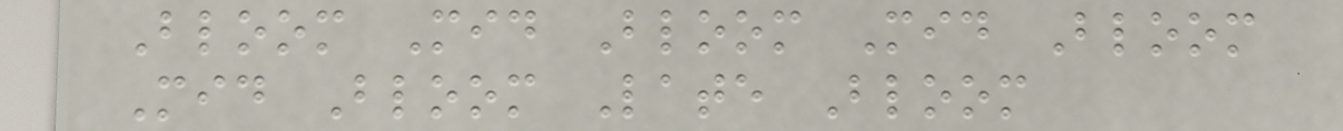Bloom Mid Bloom Mid Bloom
Mid Bloom Late Bloom
